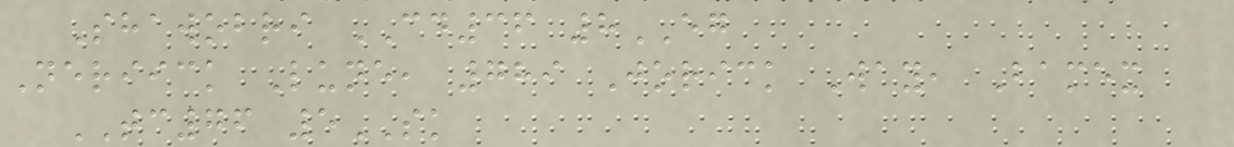Shawobri CD36 8EG
Neriick Lune, 789 Jorick Way, Bamex
TC76 5SK
